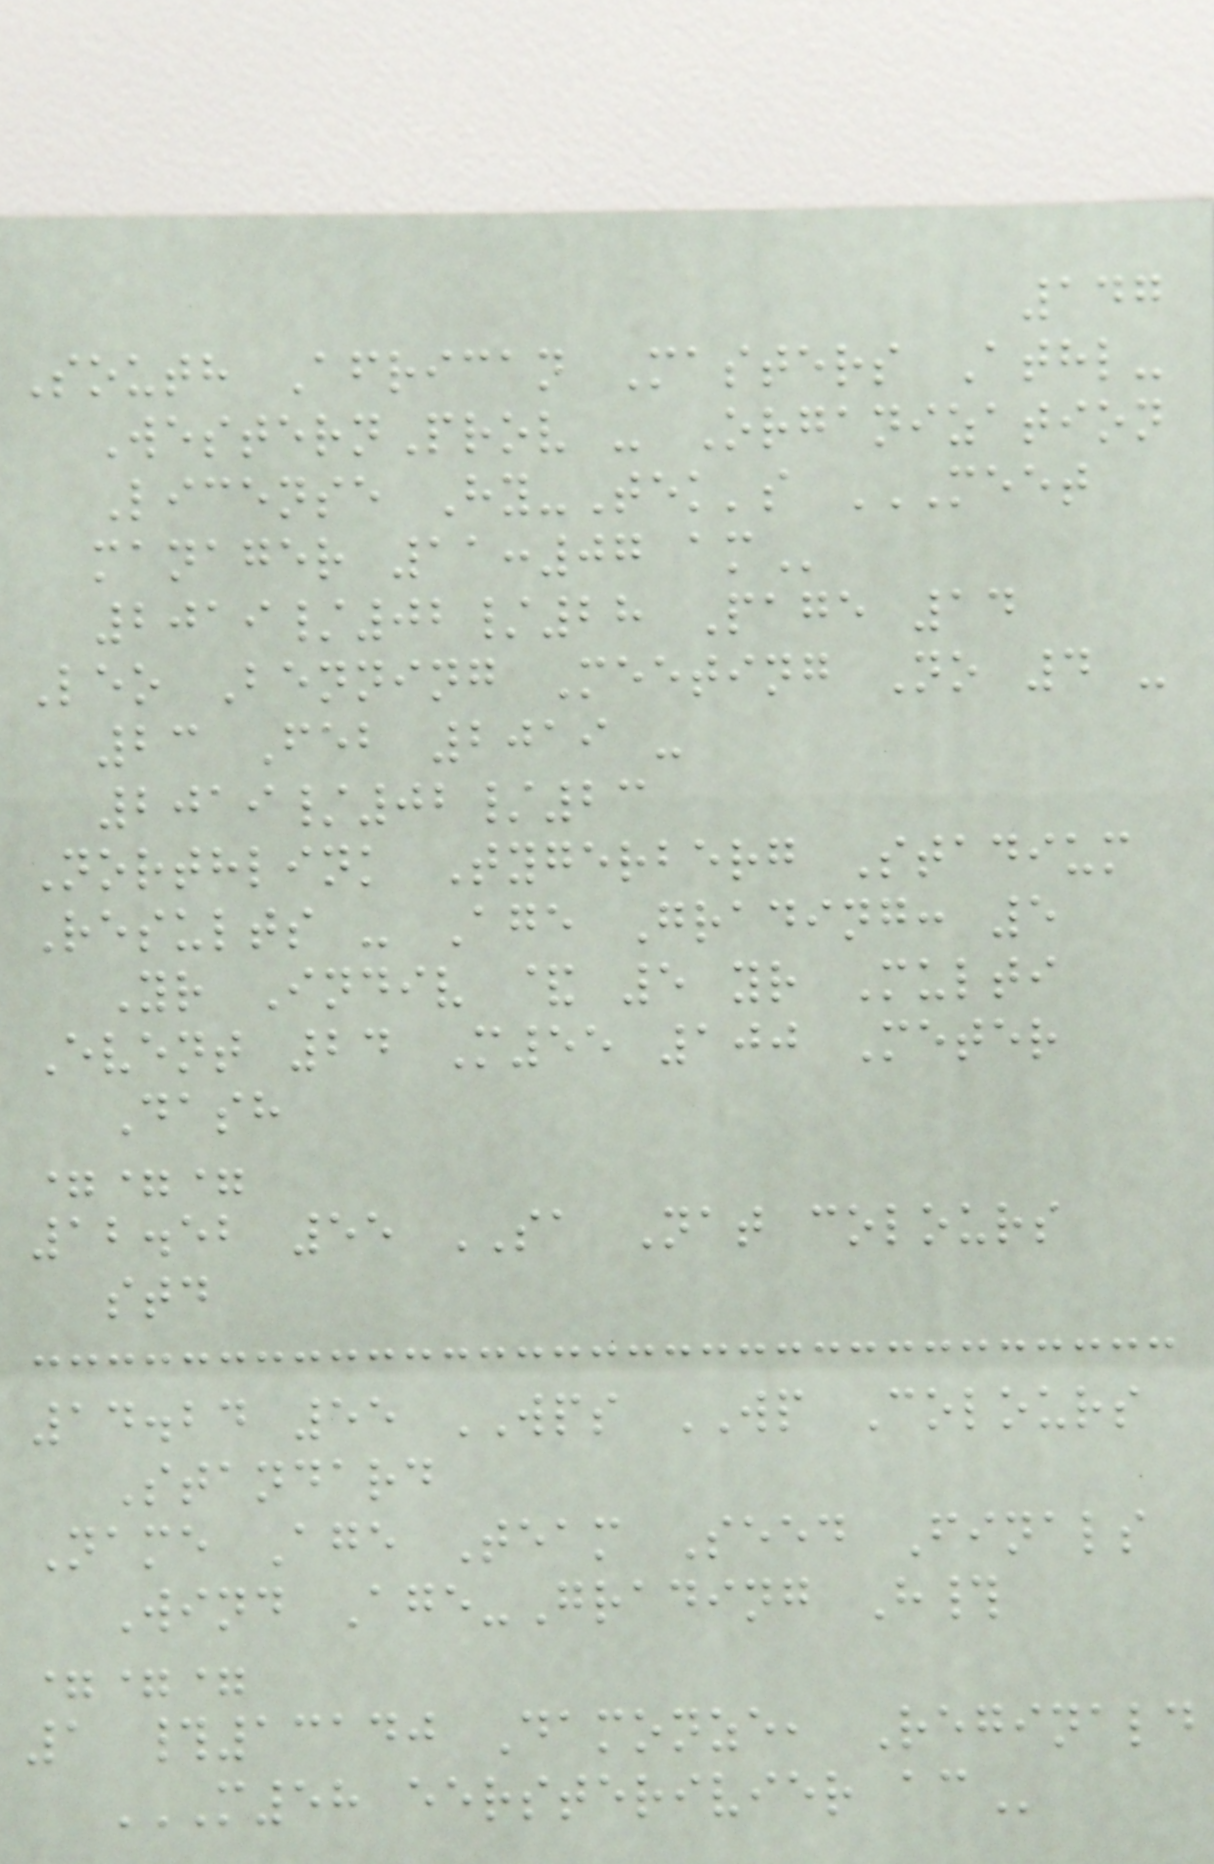147
South African Masters Athl-
WesternProv - Organization
License Hy-Tek's MEET
MANAGER 11:07 AM
2019/02/28 Page 14
Leo Benning Meeting No 4 -
23 Feb 2019 -
2019/02/23
Northlink Tygerberg Stadium
Results - Age Grading: 5
Yr Indiv & 5 yr Multi
Event 24 M55 100 Meter
Dash
===
12.52 55 SA Nat colours
std
14.24 55 WPS WP Colours
Standard
Name Age Team Seed Finals
Wind Age-Grading H#
===
1 #13140 Damonze, Reginald
M58 EERSTERIVIER AC
